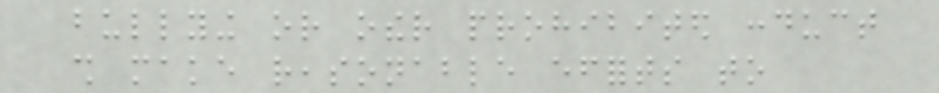bullying or other prohibited conduct
shall make reasonable efforts to
